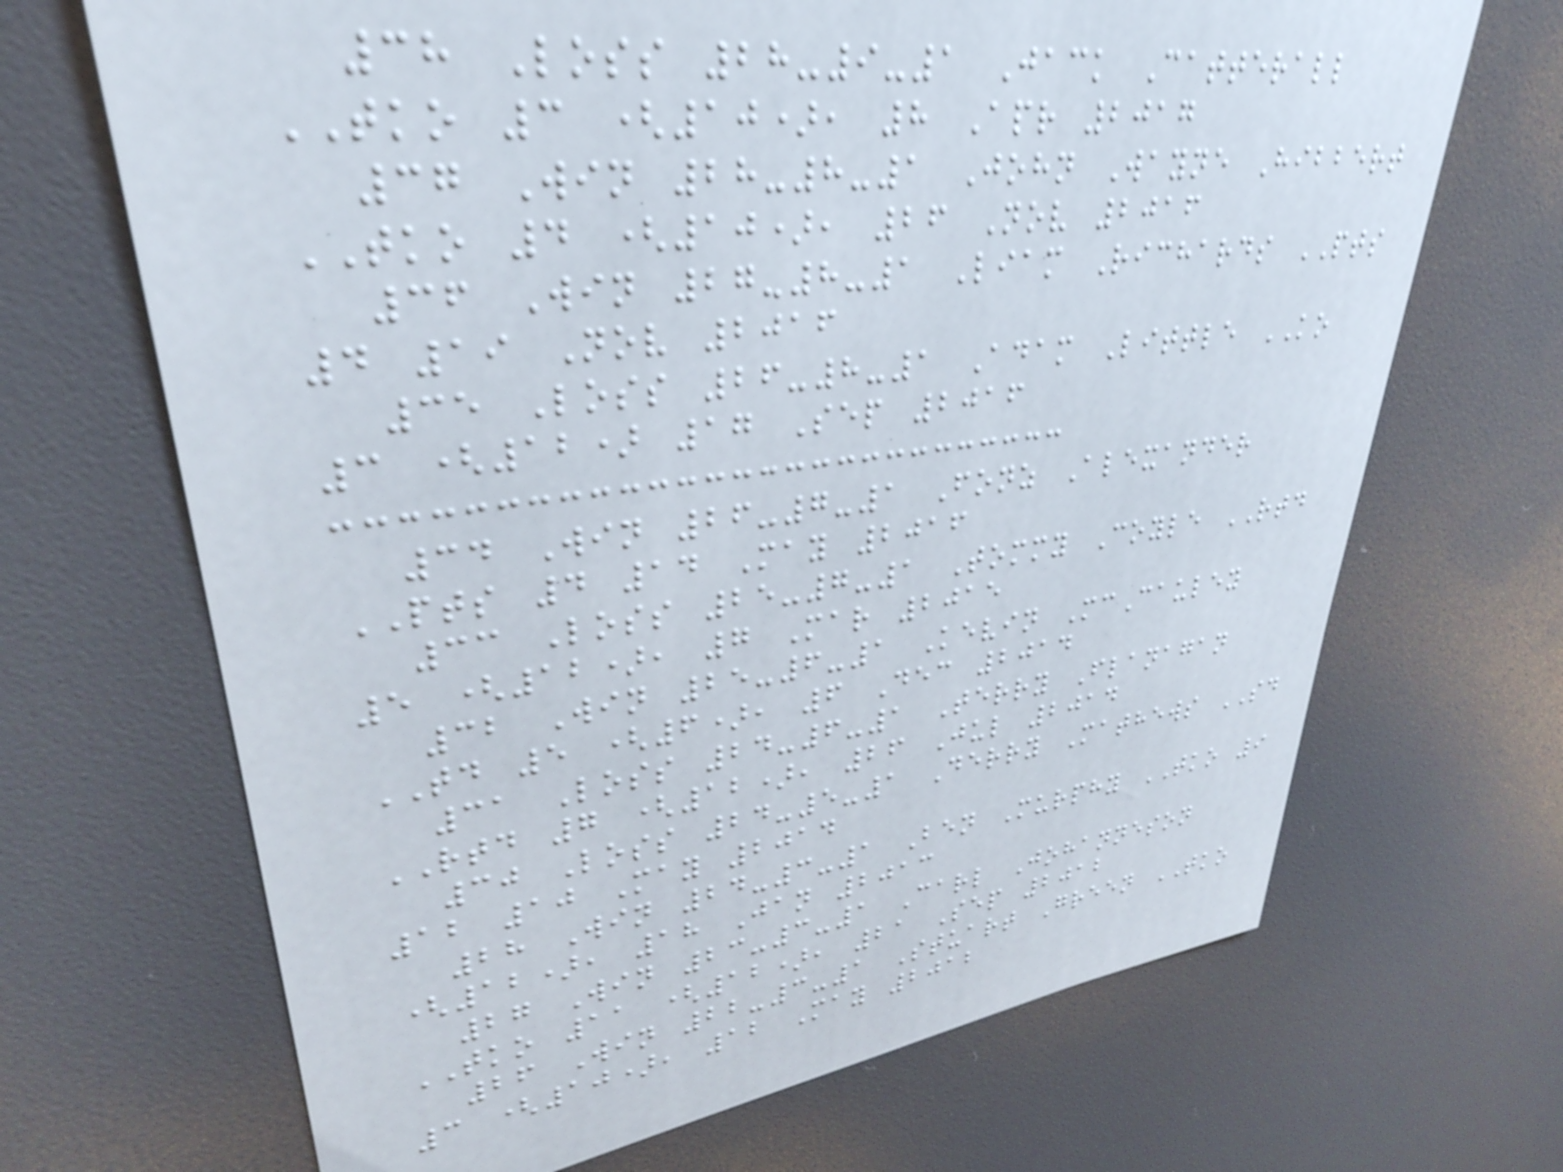38 Loss 28-9-1 Jack Catterall
TKO 3 (10), 8 Apr 2017
37 Win 28-8-1 John Wayne Hibbert
TKO 4 (10), 26 Nov 2016
36 Win 27-8-1 Liam Richards PTS
4 19 Nov 2016
35 Loss 26-8-1 Adam Little KO
3 (12) 17 Sep 2016
34 Win 26-7-1 Fonz Alexander
PTS 4 14 May 2016
33 Loss 25-7-1 Tommy Coyle RTD
5 (12), 7 Mar 2015
32 Win 25-6-1 Kevin McCauley
TD 5 (6), 6 Dec 2014
31 Loss 24-6-1 Terry Flanagan
RTD 7 (12), 26 Jul 2014
30 Loss 24-5-1 Derry Mathews SD
12 10 May 2014
28 Win 24-3-1 Ben Murphy TKO 9
(12), 18 Jan 2013
27 Win 23-3-1 Carl Johanneson
TKO 11 (12), 21 Sep 2012
26 Win 22-3-1 Stuart Green TKO
3 (10), 12 May 2012
